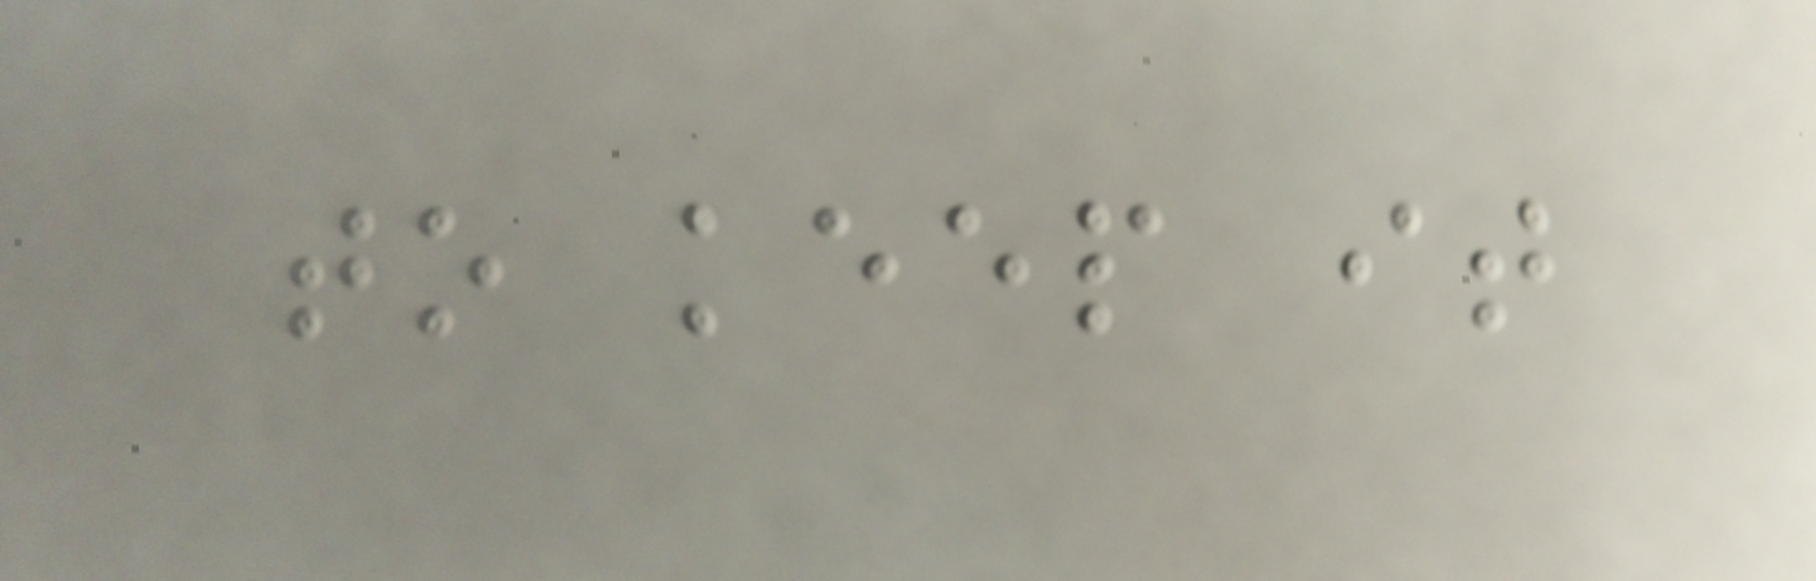to keep it
